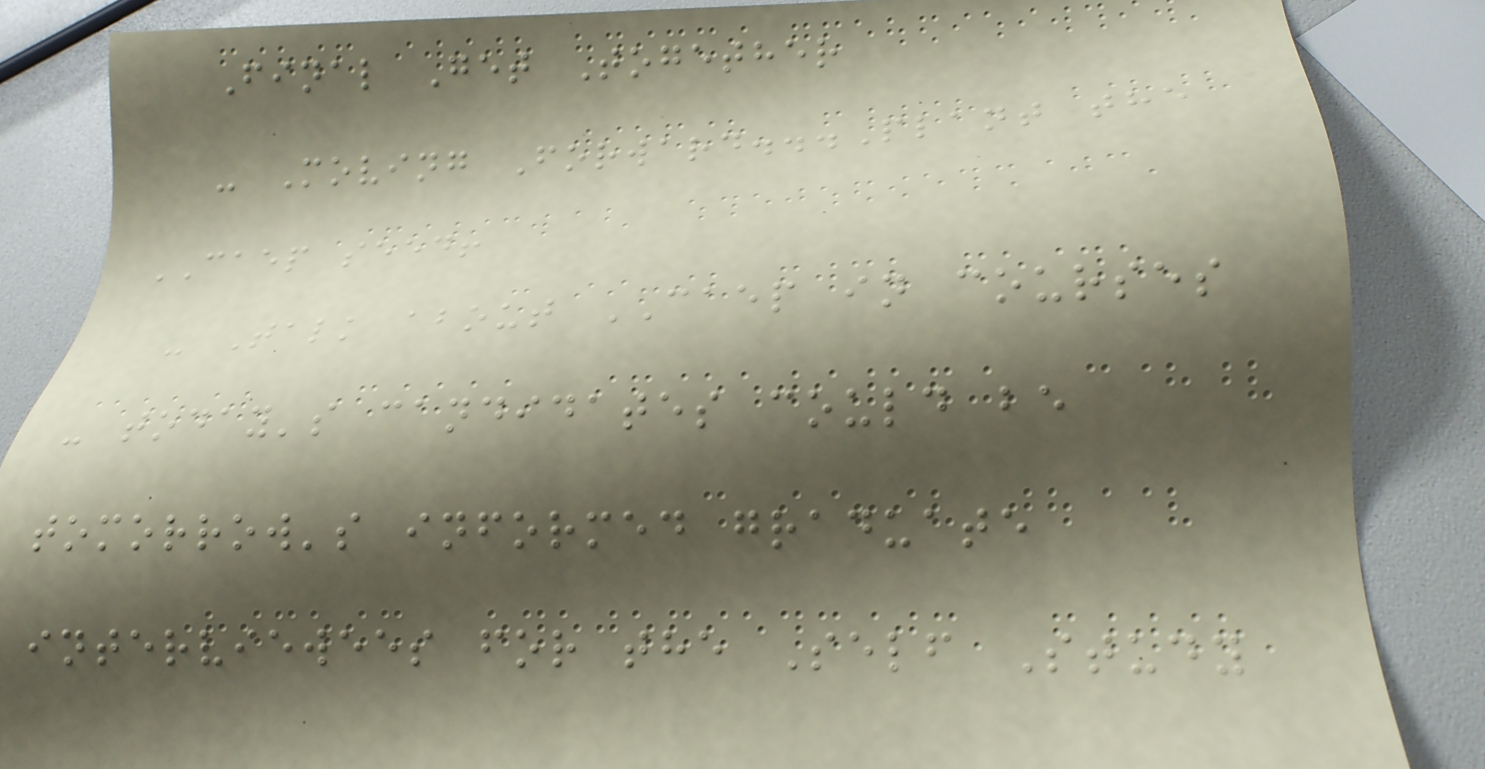Final Get Together
- Moving Forward...Plant the
CAEP seed!
- Talk about CAEP in courses
- today's candidates could be
tomorrow's informed graduate
interviewees for the Self Study
